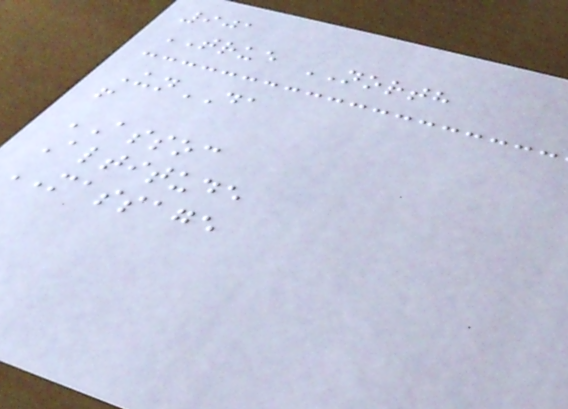901
TRUE NORTH
UnDA
f
ASSOC
Altitude
MASSAGE
